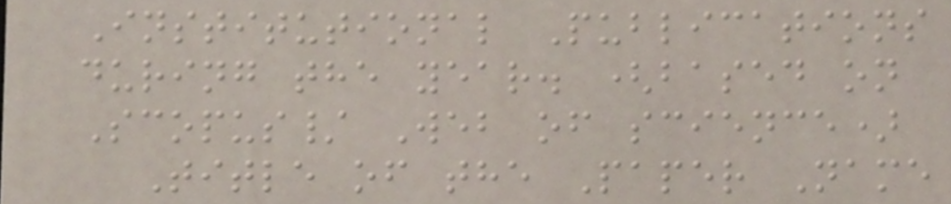Institutional Publications
during the year. (based on
Scopus/ Web of science)
Title of the Paper Name
